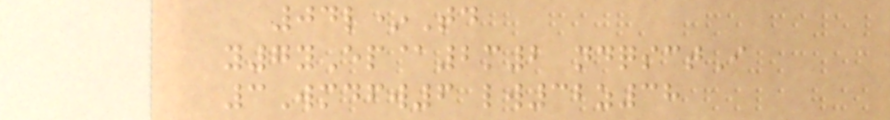04l*Td
y7yEp@2m2 ndqsctI
3Wmdfw6 lw32z38
